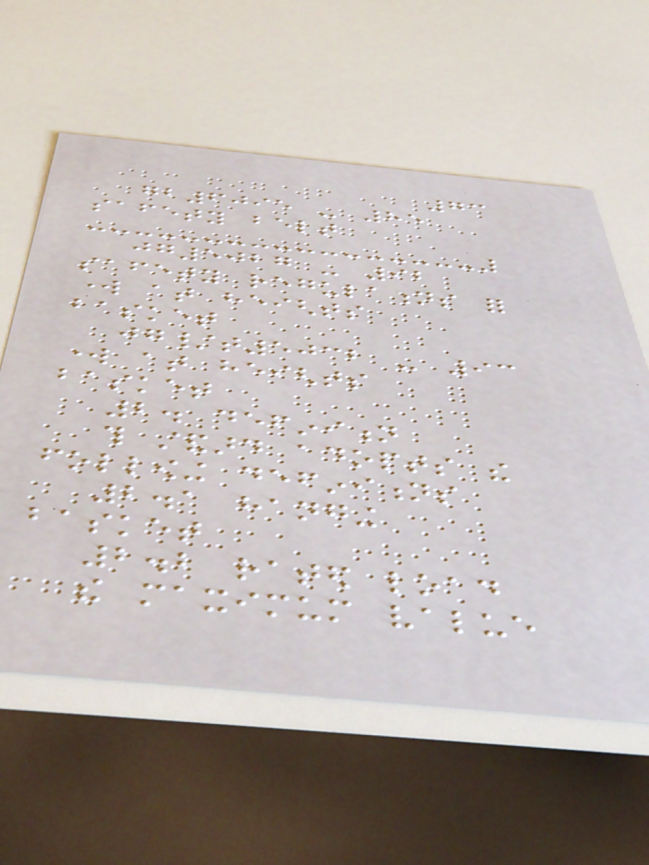73
gb6095 - 85
safety belt
jg5027 - 92
safety regulations for
work at heights
basket
jg/t5032 - 93
work at heights
basket
2. definition
this standard adopts the
following definitions
2.1 hanging
basket
2.2 rated load
the maximum value
